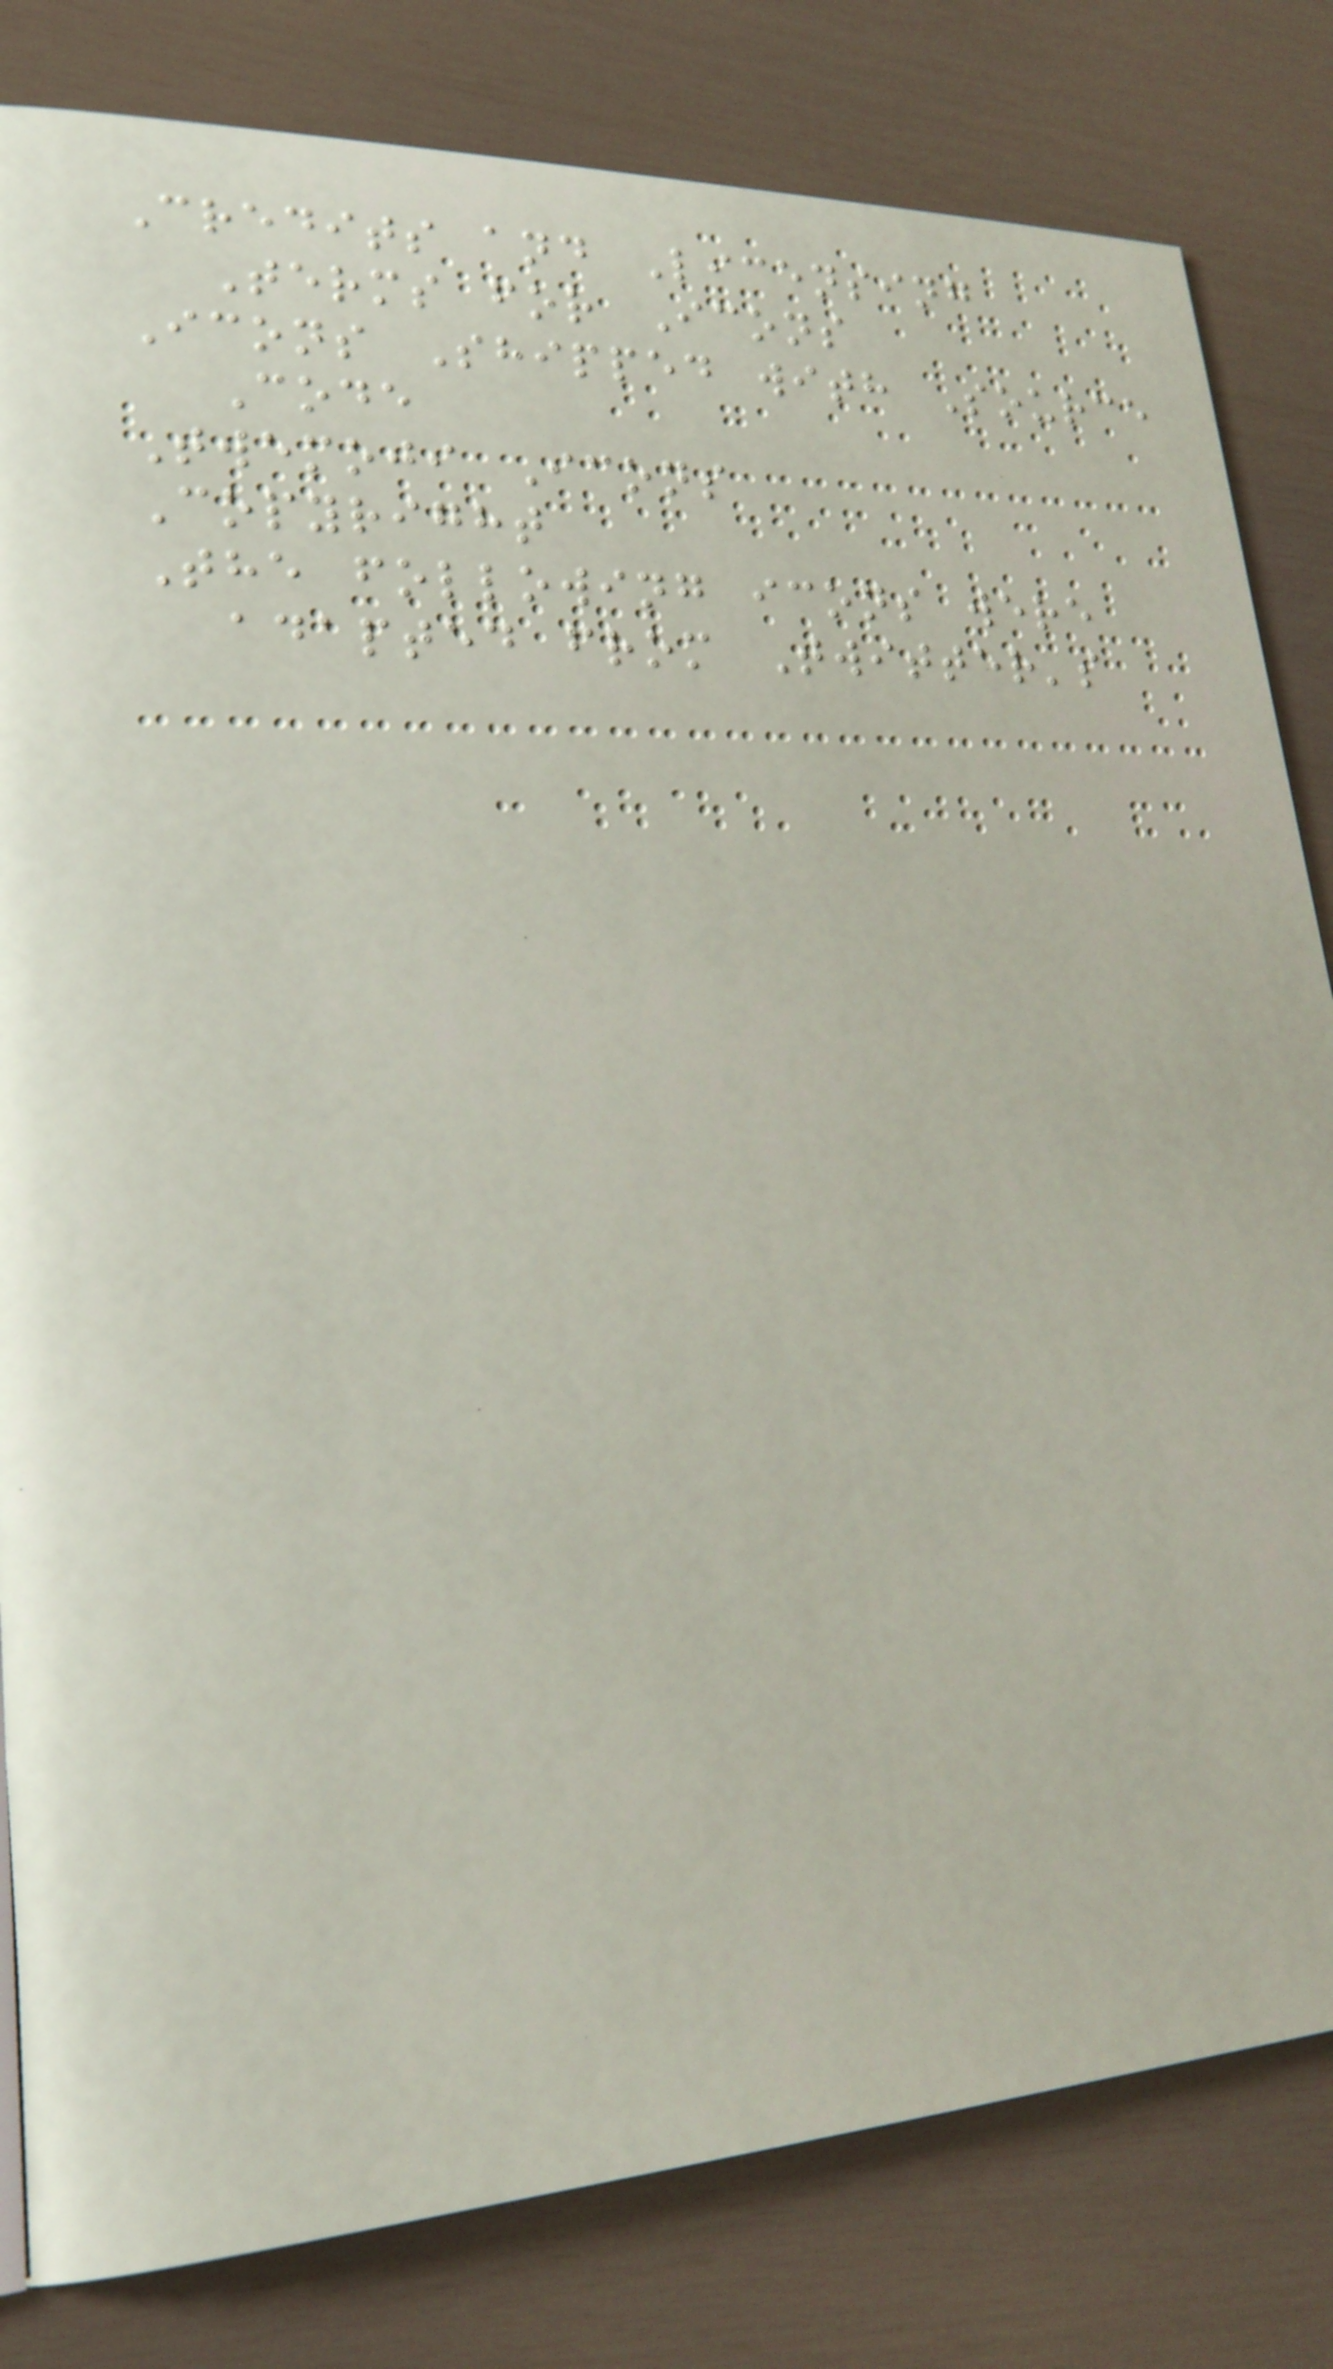Credits and Licensing
Terms for Icons
Icons Shipped with Source
Code
Twemoji Icons
Copyright
The following icons were
adapted from Twitter's
